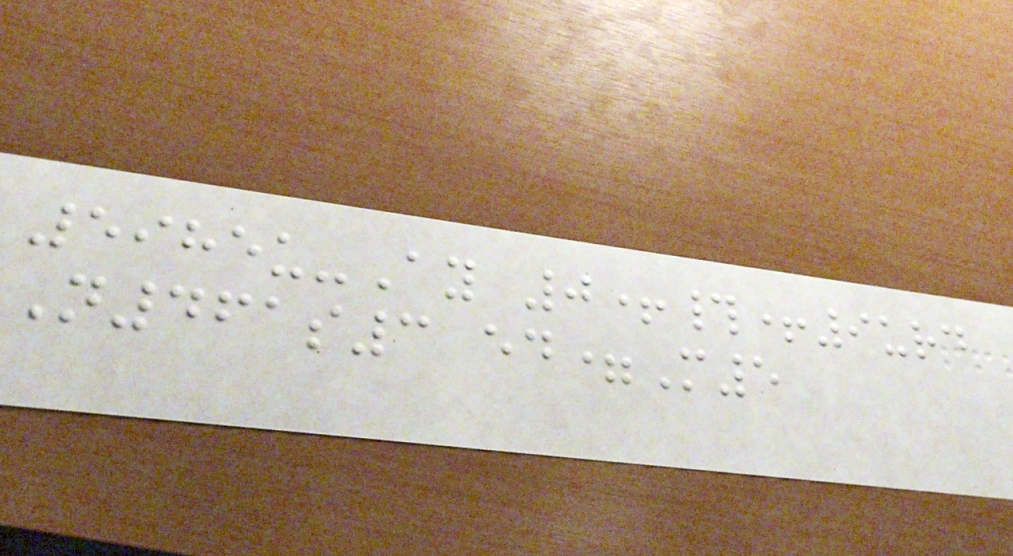5985u-Ay 0+#+9urd
N461s3 ed=M5
